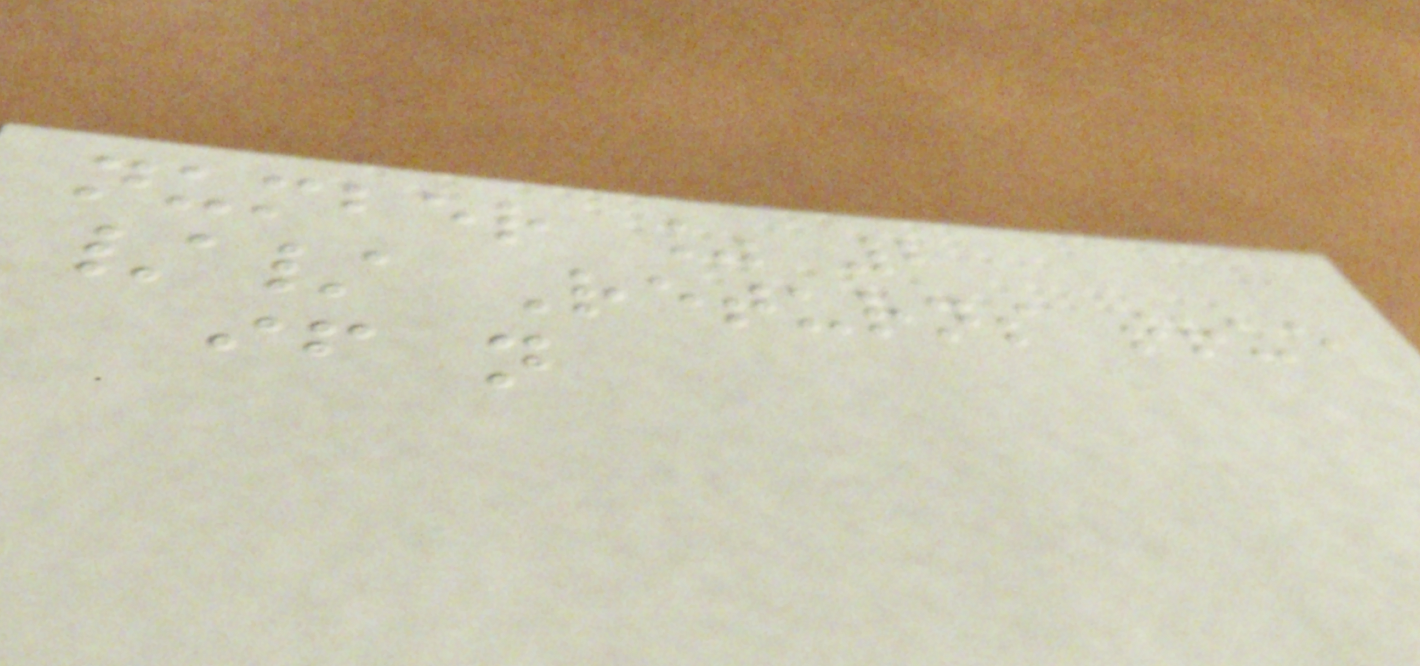number % 2
// Returns true
if n
